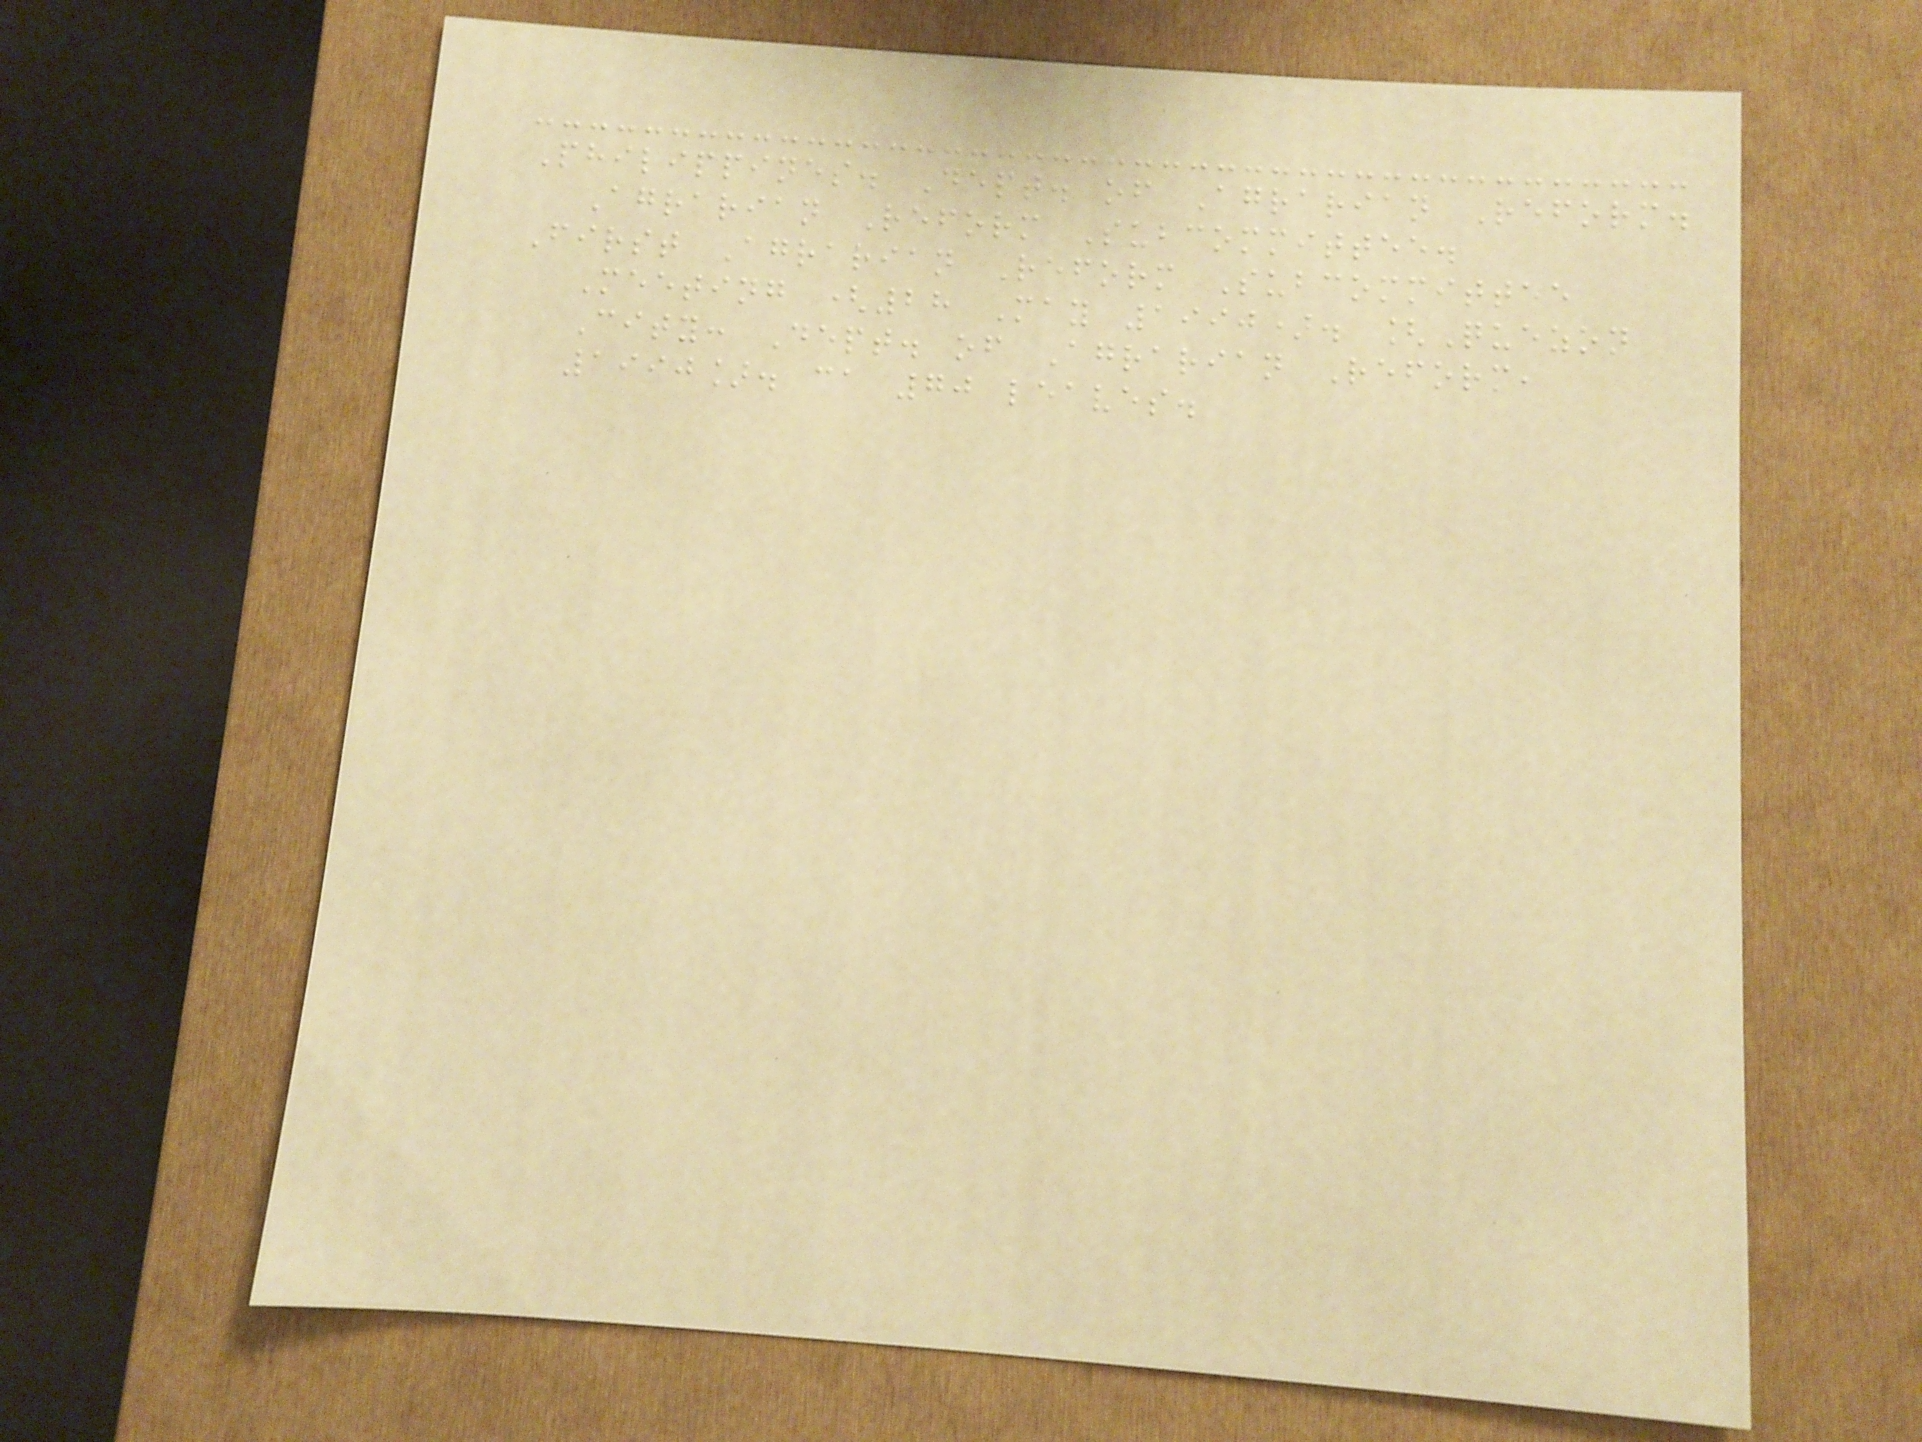Philippines. Dept. of Agrarian Reform.
Agrarian Reform Subcommittee.
First Agrarian Reform Subcommittee
Meeting (28 May 1990). [Quezon
City: Dept. of Agrarian Reform,
1990]. ca 70 leaves.
